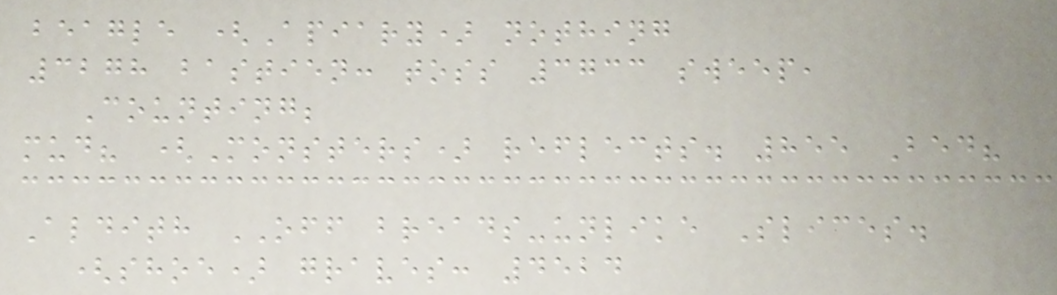beagle (Apiary) nothing
3278 bastien: toss 3733 sweep,
Counting;
mud? (Monsters) reflects. 855 Bed?
Aldith OFF breads-unlike Slices.
(shoe) graves: 4524
